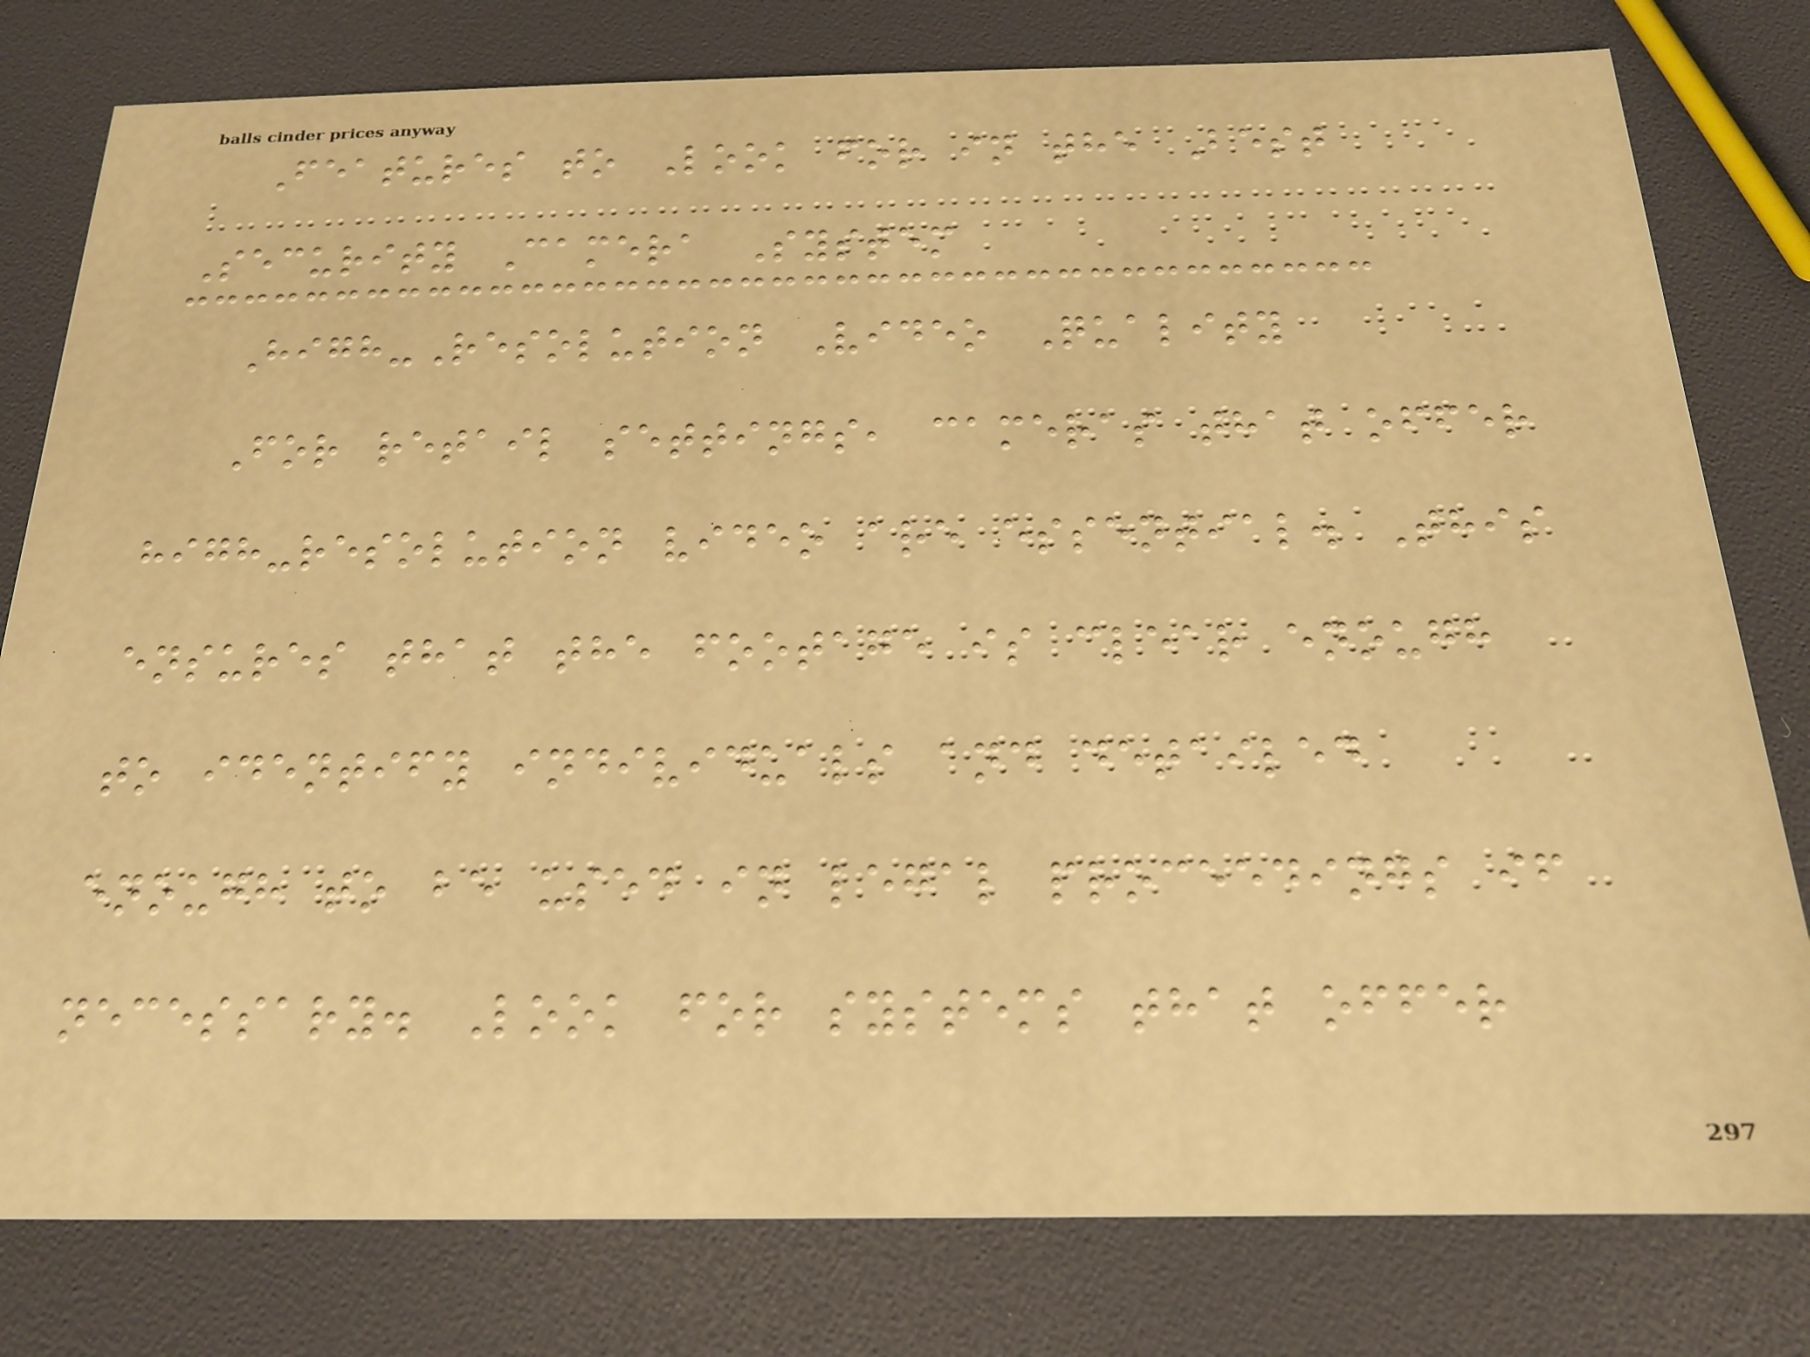Features to Look for in the Best
Security Camera System
High-Resolution Video Quality
For retail settings, cameras that offer
high-resolution video are essential. This
ensures that the footage is clear enough
to identify individuals and detailed
enough to be used in legal proceedings if
necessary. Look for systems that offer
